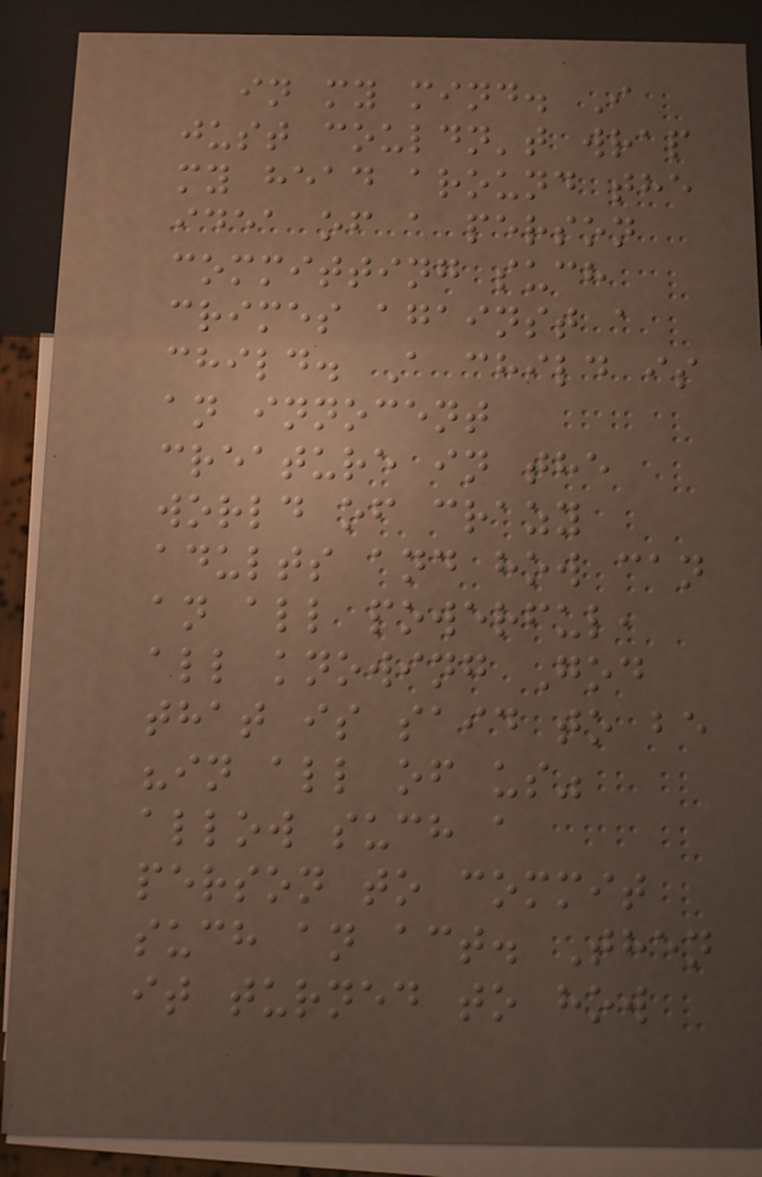in my mind. I
just couldn't wrap
my head around the
idea of a person
committing such
crimes against a
child. A child is
an innocent
creature in the
world of crazy
adults and how can
an all powerful,
all knowing God
that is said to be
"in all of us"
allow such a
person to commit
such an act. Then
it turned to how
